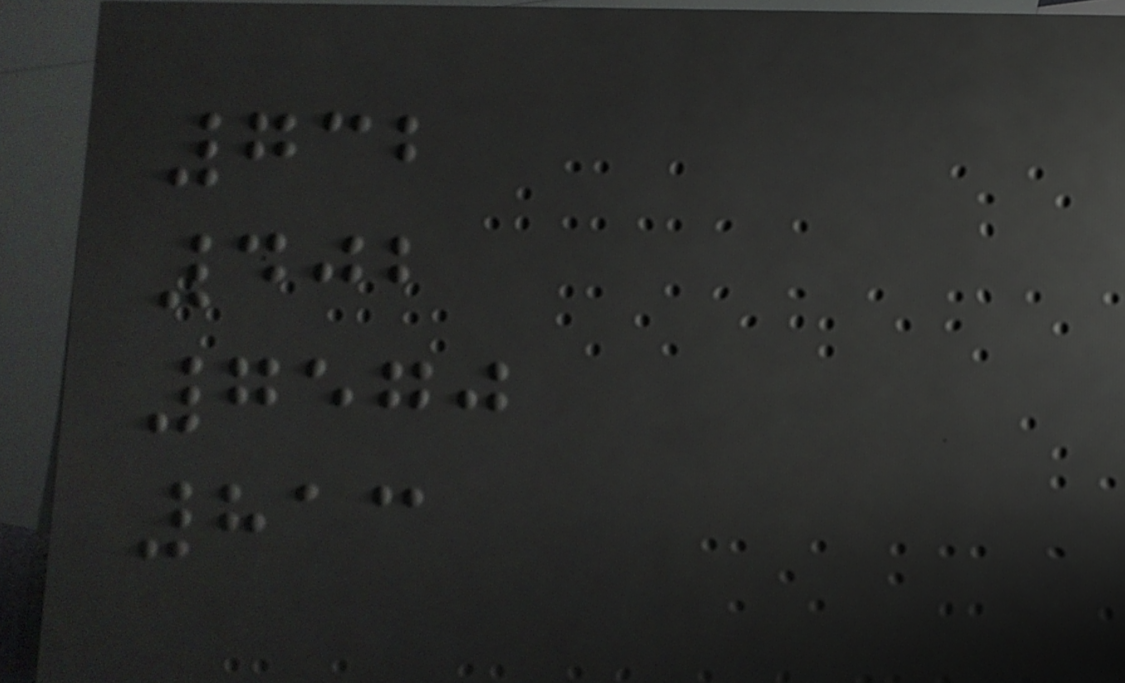732
402
7570
813
